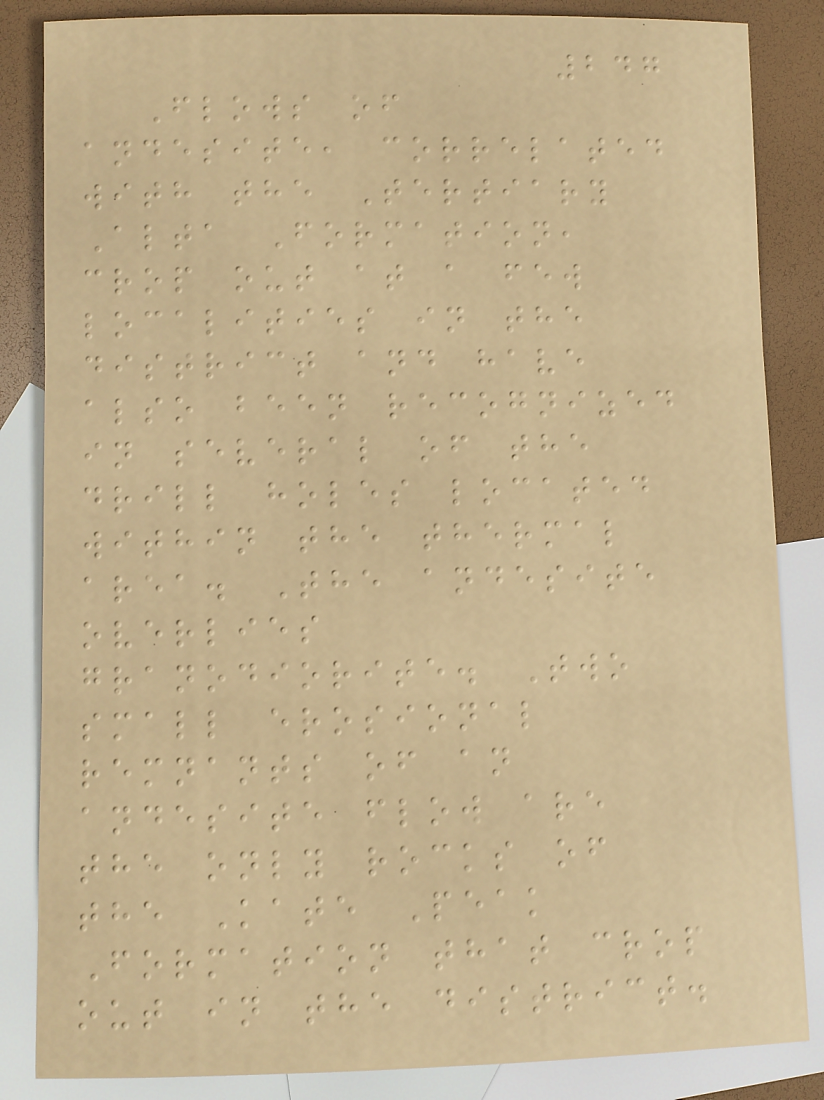247
Flows of
andesite, correlated
with the Tertiary
Alta Formation,
crop out at a few
localities in the
district and have
also been recognized
in several of the
drill holes located
within the thermal
area. The andesite
overlies
granodiorite. Two
small erosional
remnants of an
andesite flow are
the only rocks of
the Kate Peak
Formation that crop
out in the district.
